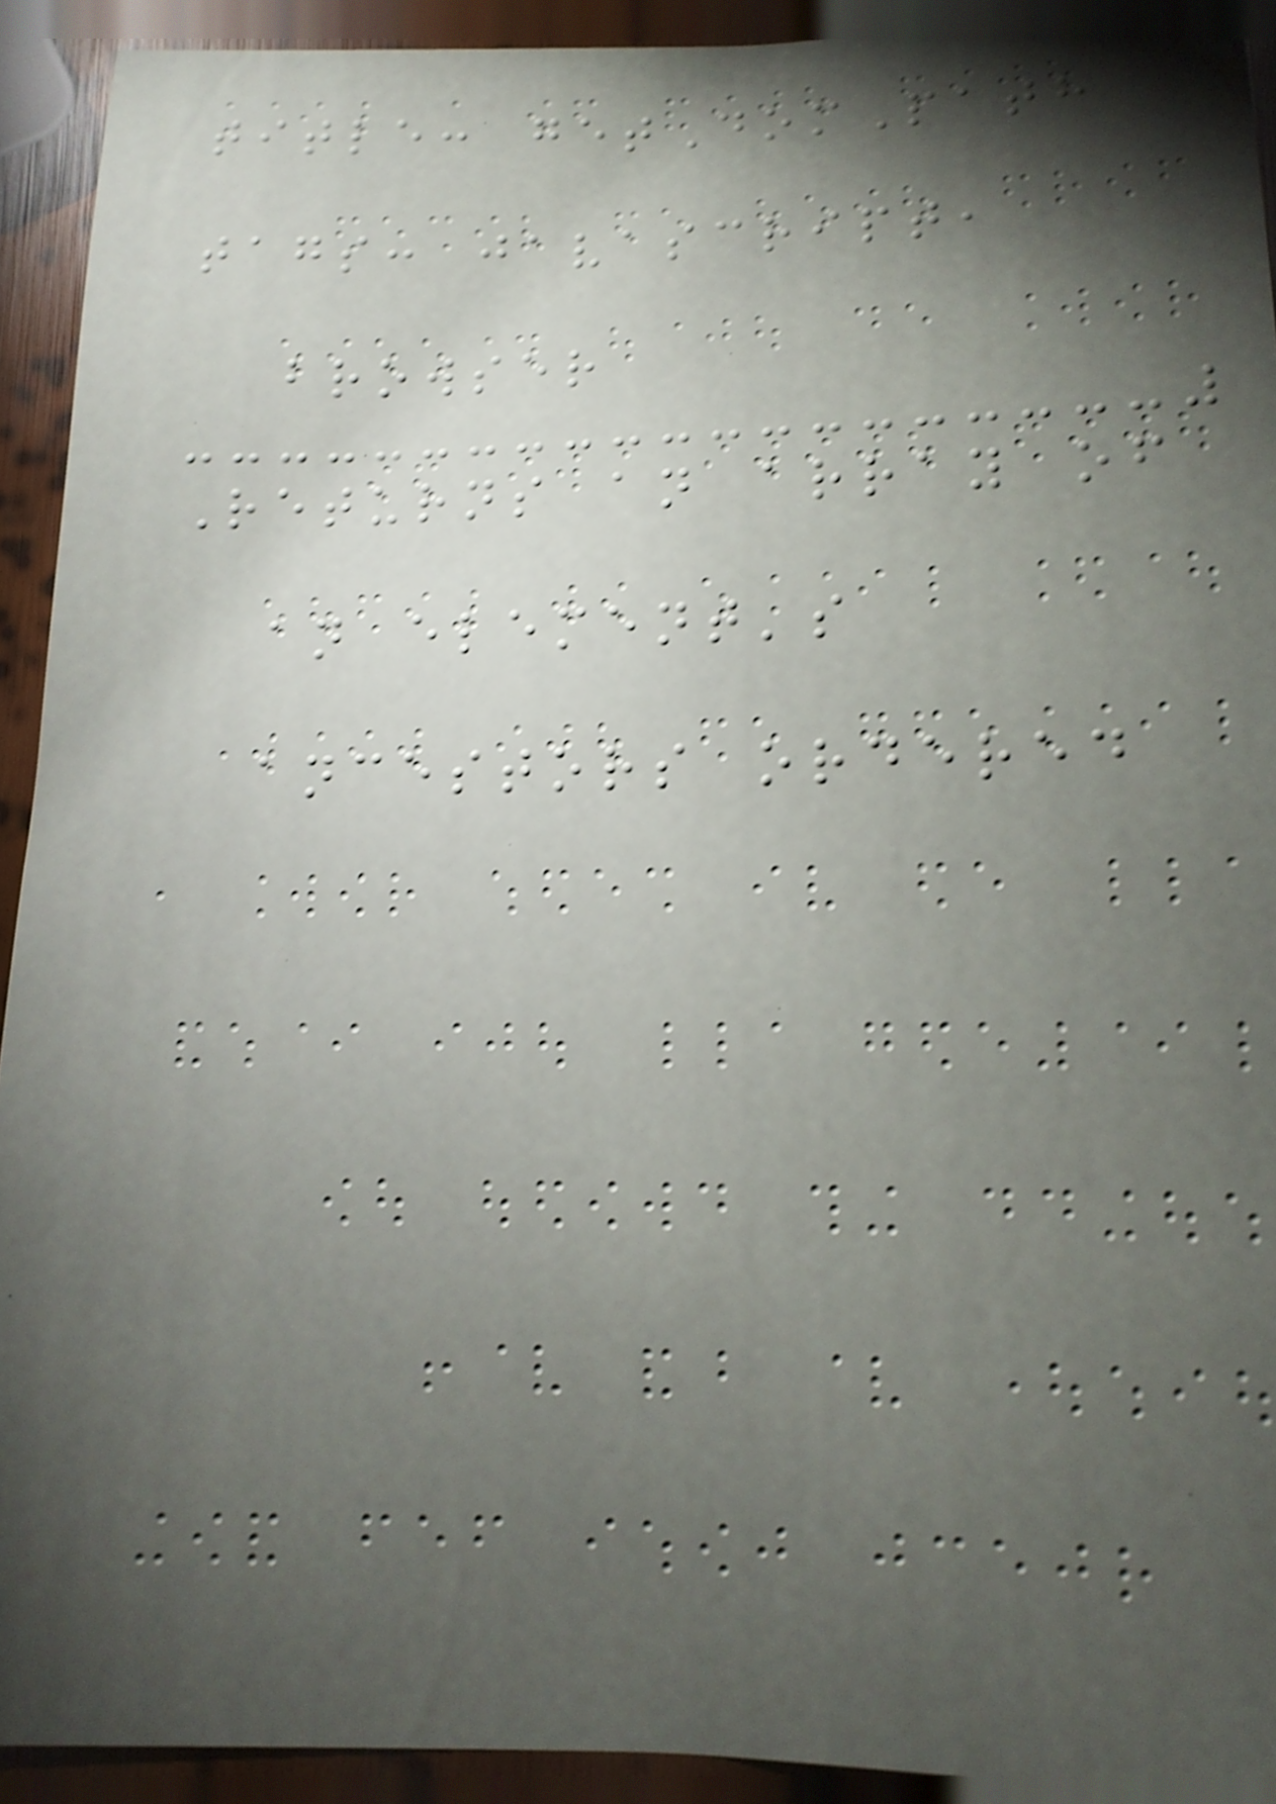title: getDomPath
tags: javascript,
browser
Returns an array of
an element's
ancestors ordered
